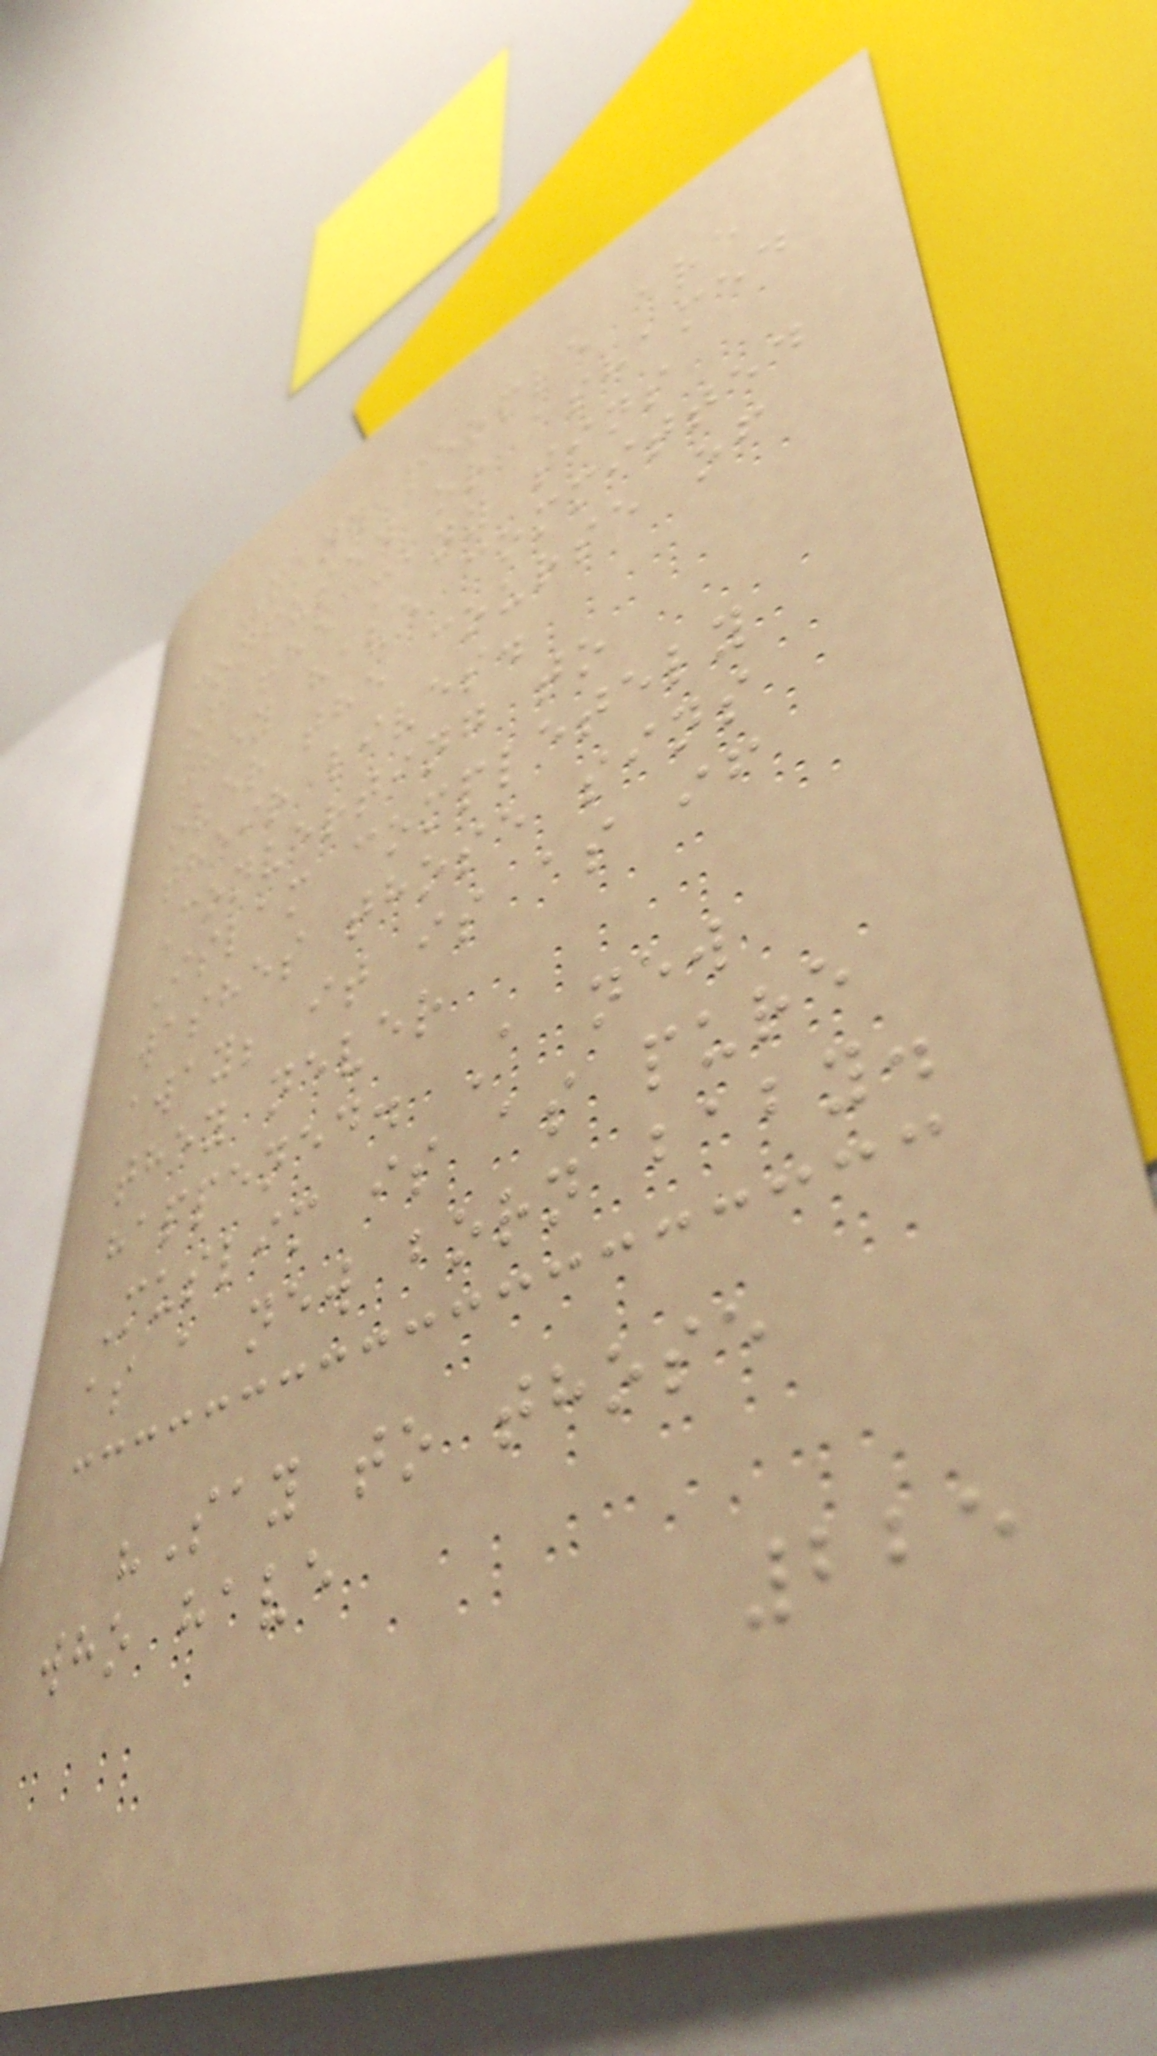Many people are
confused or ashamed
of the many sins
they have committed
over the course of
their lives.
Converting to
Islam completely
washes those sins
away; it is as if
they never
happened. A new
Muslim is as pure
as a new born baby.
"Say to those
who have
225
